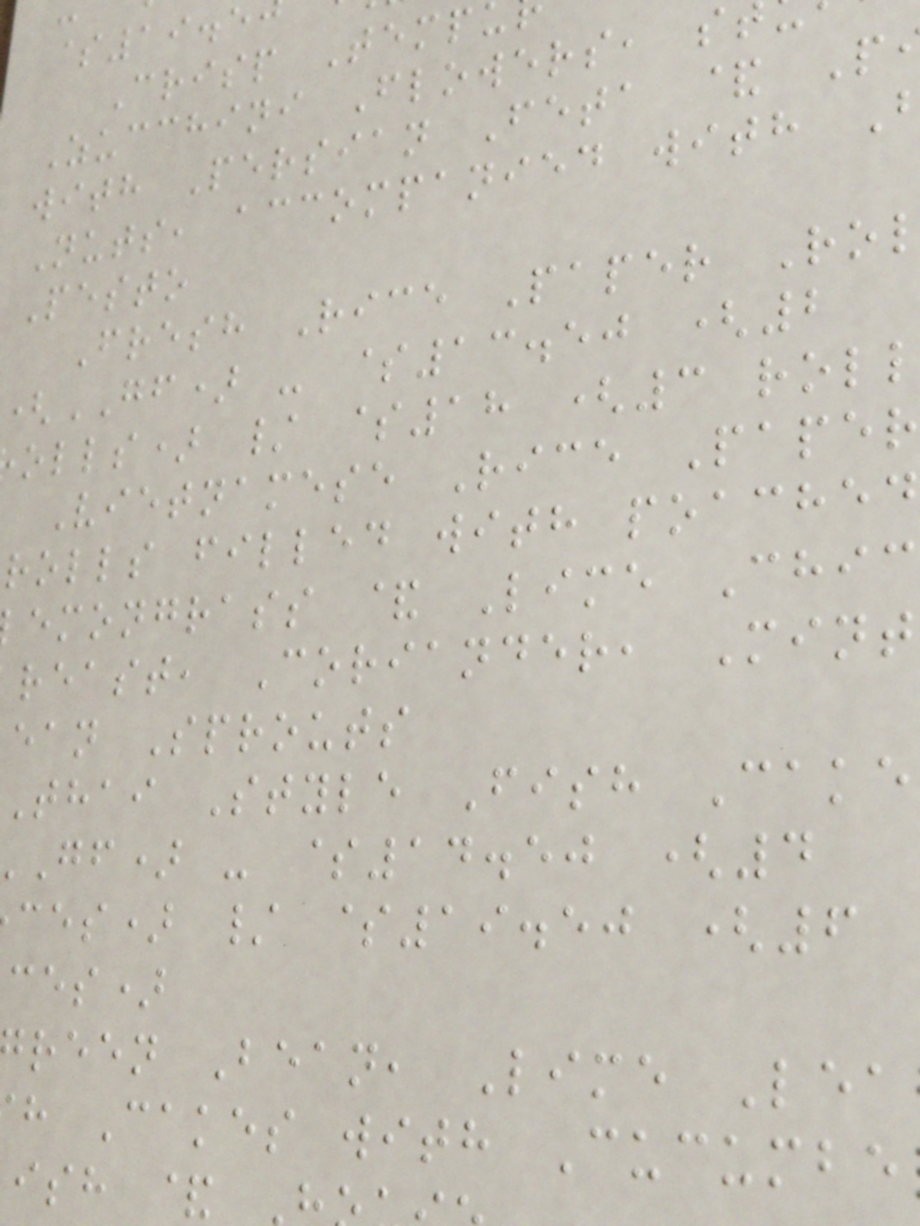$19.5
Crisp Temp
Zucchini Flowers, s
with Persian Feta & P
Nuts, accompanied with
Pesto
Fresh Rice Paper Ro
(GF) - $13.50 (2
olls) / $18 (3 roll
Vietnamese Rice Paper
rolls filled with poached
emongrass & Lime Chic
reast, Coriander, Mint
ean Sprouts
Thai Style Fish Cake
gf) - $14.50 (4
ces) / $19.50 (6
ces)
reen Bean, Lime Lea
h Cakes with Cucumbe
ish &
